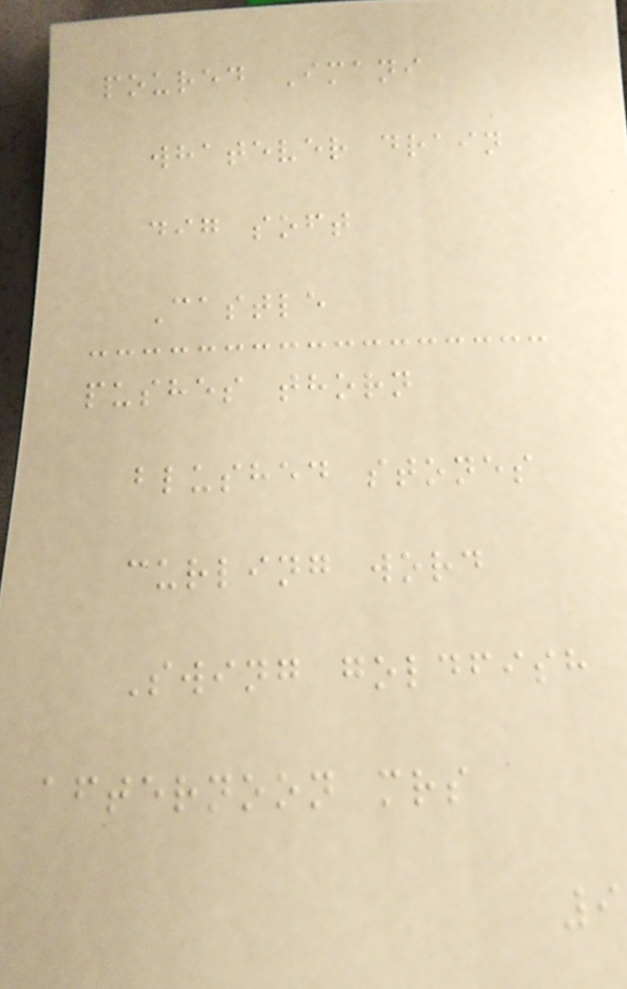poured Imani
whatever drain
dig soft
Castle
pushes thorn
blushed stones
curling word
Swing goldfish
afternoon mrs
9
